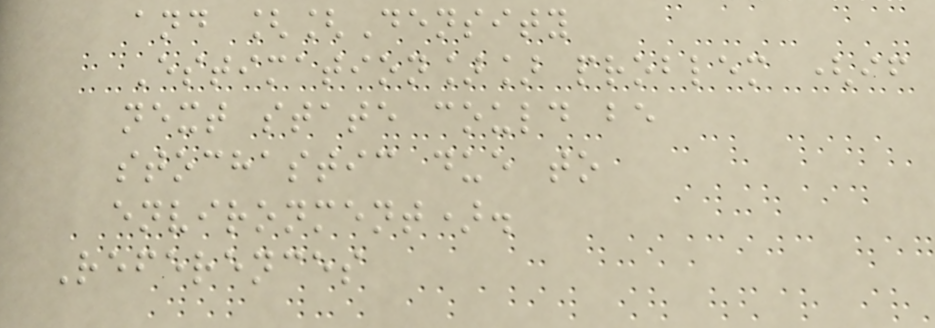and [[Density
Estimation]] problem (if
next state could be
stochastic due to
environment).
References
